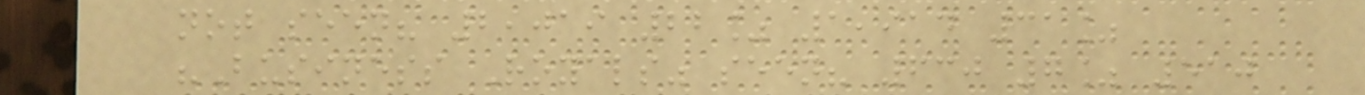not seen? 2,019 22% 1,914 31%
"Business Royals" seen? 630 7% 510
